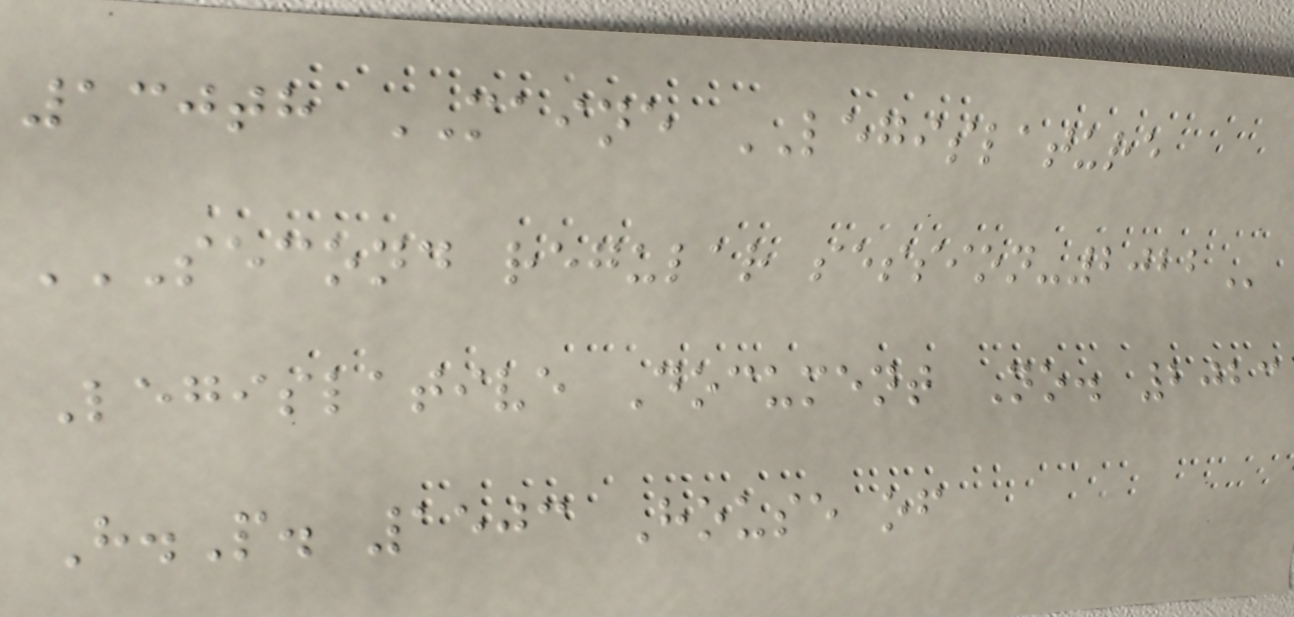130th MAINE LEGISLATURE
SECOND REGULAR SESSION-2022
Legislative Document No. 2023
H.P. 1503 House of
